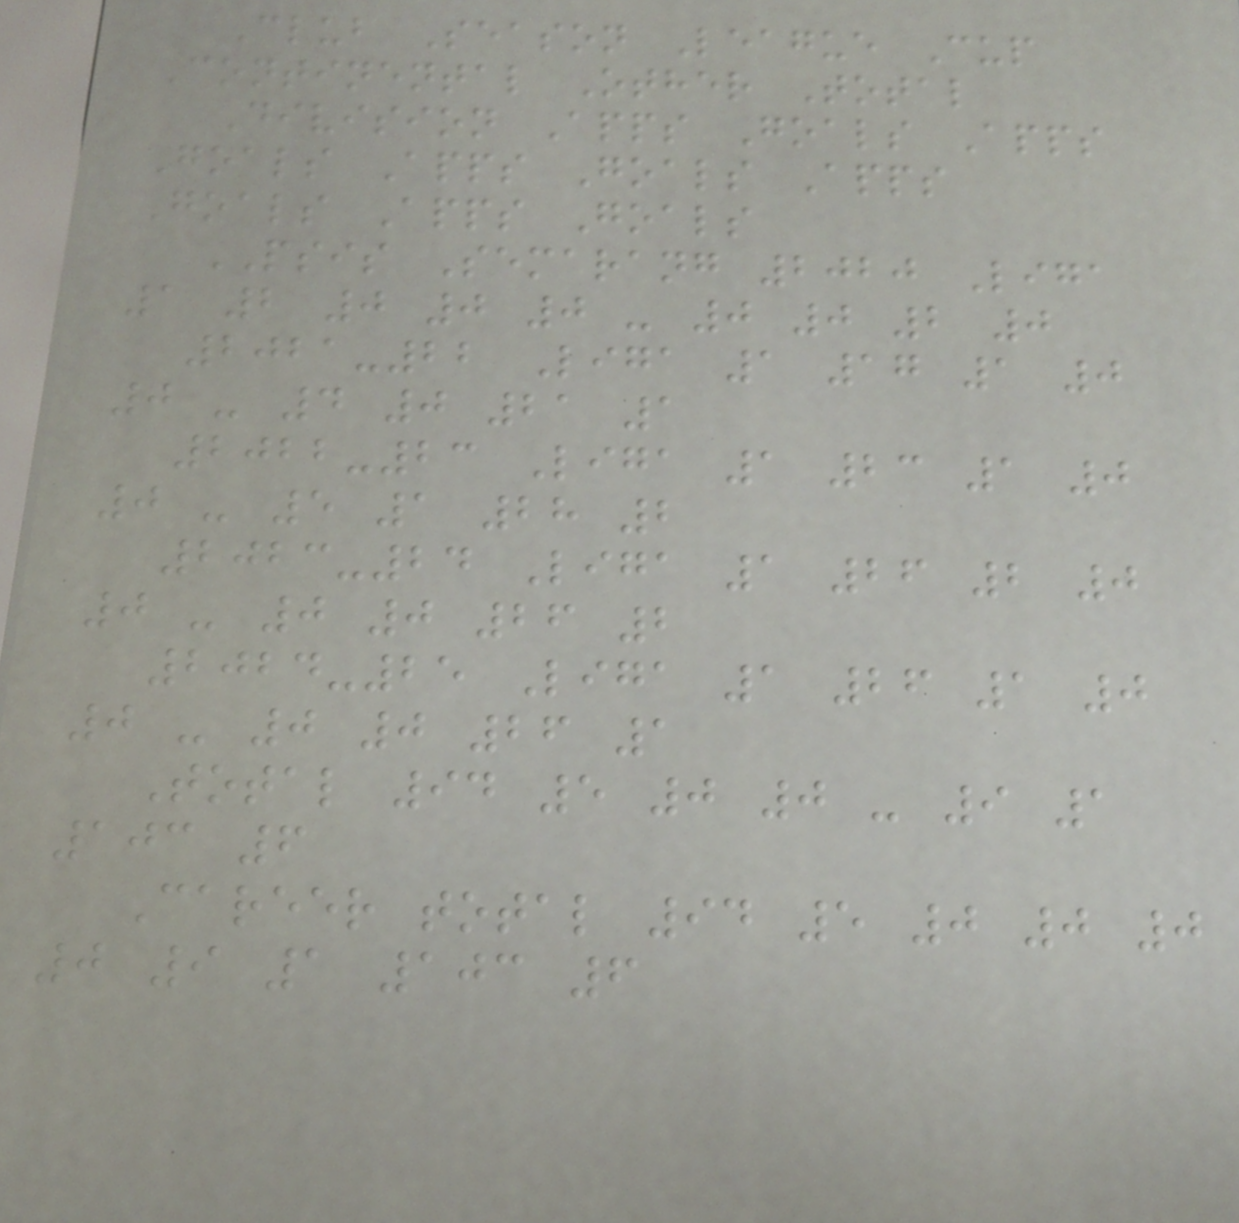Club Season League Cup
Continental Other Total
Division Apps Goals Apps
Goals Apps Goals Apps
Goals Apps Goals
PSIS Semarang 2020 Liga
1 2 0 0 0 - 0 0 2 0
2021-22 Liga 1 17 1 0
0 - 4 0 21 1
2022-23 Liga 1 23 1 0
0 - 5 1 28 2
2023-24 Liga 1 26 2 0
0 - 0 0 26 2
2024-25 Liga 1 26 1 0
0 - 0 0 26 1
Total 94 5 0 0 - 9 1
103 6
Career total 94 5 0 0 0
0 9 1 103 6
